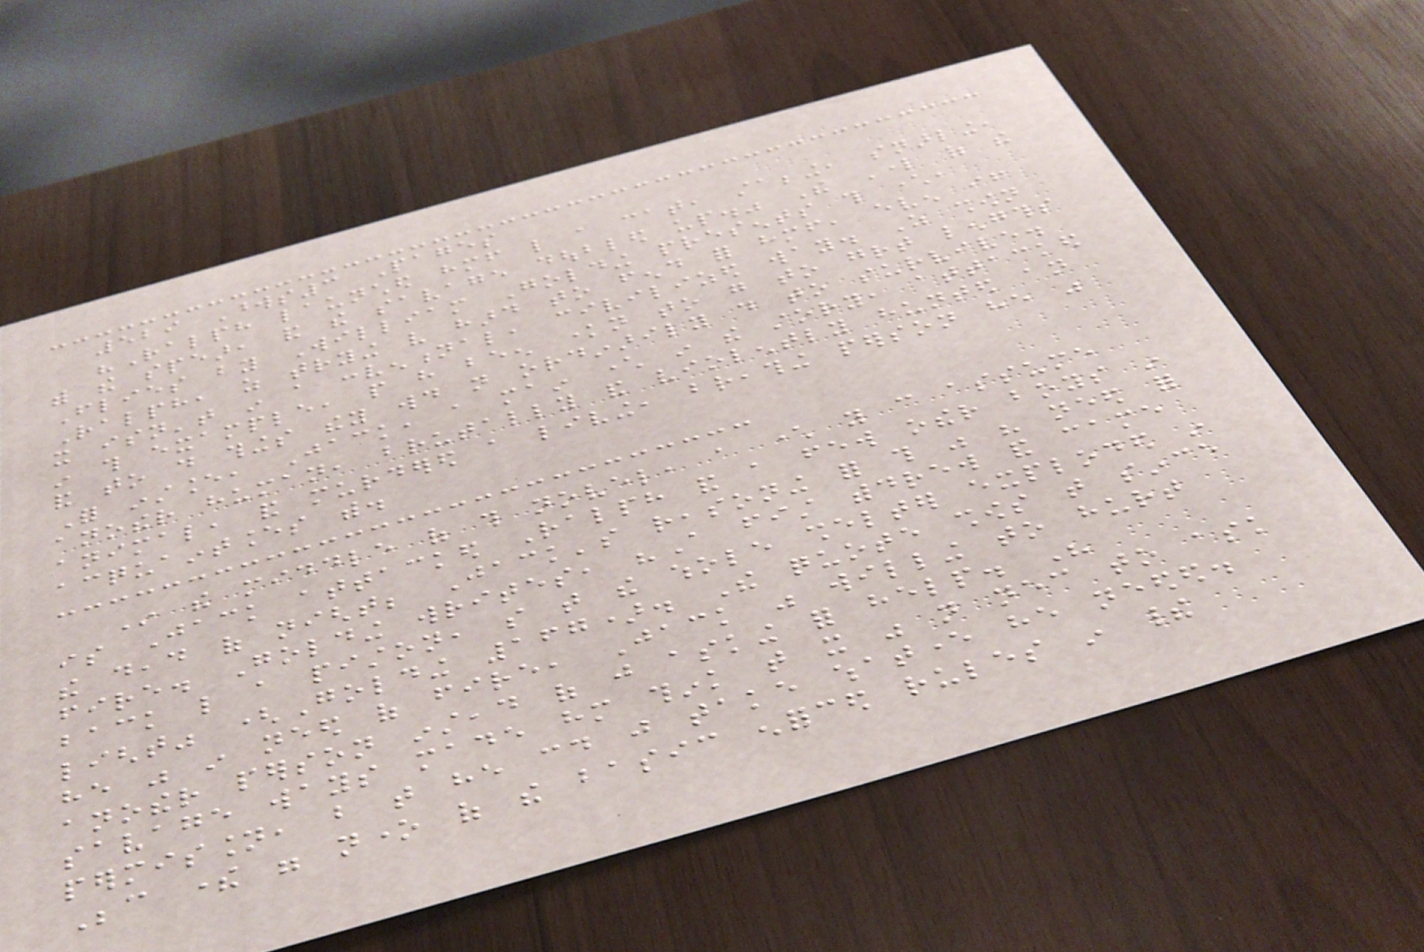529 Words3 Pages
"Ralph launched himself like a cat, stabbing, snarling,
with the spear, and the savage doubled up." The Lord of the
Flies by William Golding presents this character,
Ralph, as trying very hard to fend for himself, even if
it isn't in a conventional, civilized way. As shown
in this example, people have been known to go to great lengths
and to do things they would not ordinarily do to survive.
For instance, Jack, a main character in the story, attacked
another human, brutally and violently hunted an
animal, and murdered a living, breathing person he was
acquaintances with.
In the middle of this novel, a character you can assume
is Jack attacked Ralph and a few other boys in
the dead of night; Jack's reasoning for this was his need for
fire. Golding writes, "A fist withdrew and came
back like a piston, so that the whole shelter exploded in
light" (Golding 167). The quote shows that since
he was in need of fire, Jack was willing to hurt
another person instead of just asking for help. His
savage ways made him think that it was not necessary to ask
permission, but that he could just take whatever he needed.
Because there were none of the basic enforced rules in their
